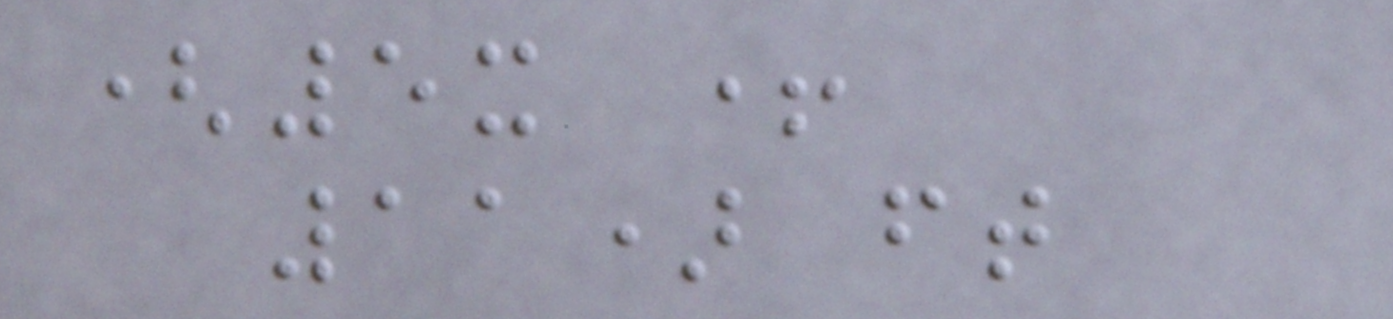(5x +
11) ft
